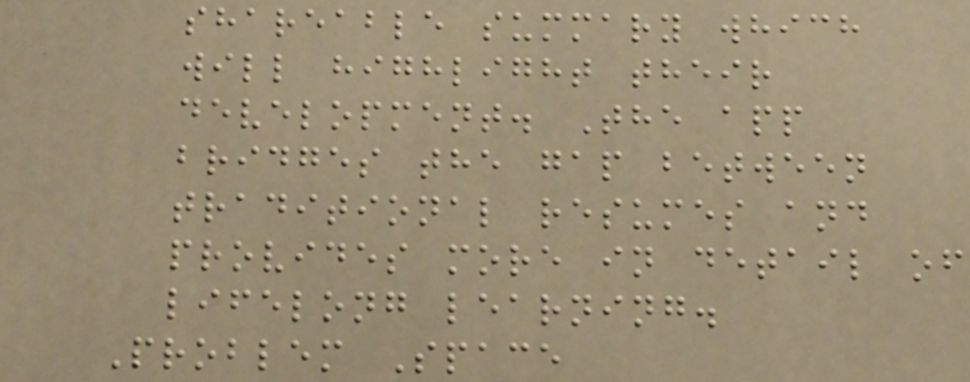shareable summary which
will highlight their
development. The app
bridges the gap between
traditional resumes and
provides more in detail of
lifelong learning.
Problem Space
